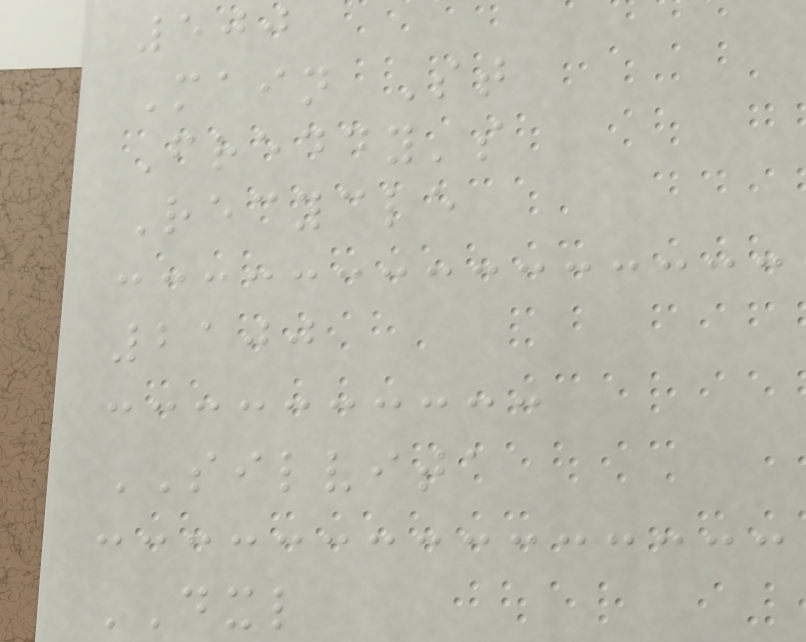500
Main St
Freddy's
Recycle
2100
SILVITA
DXL
